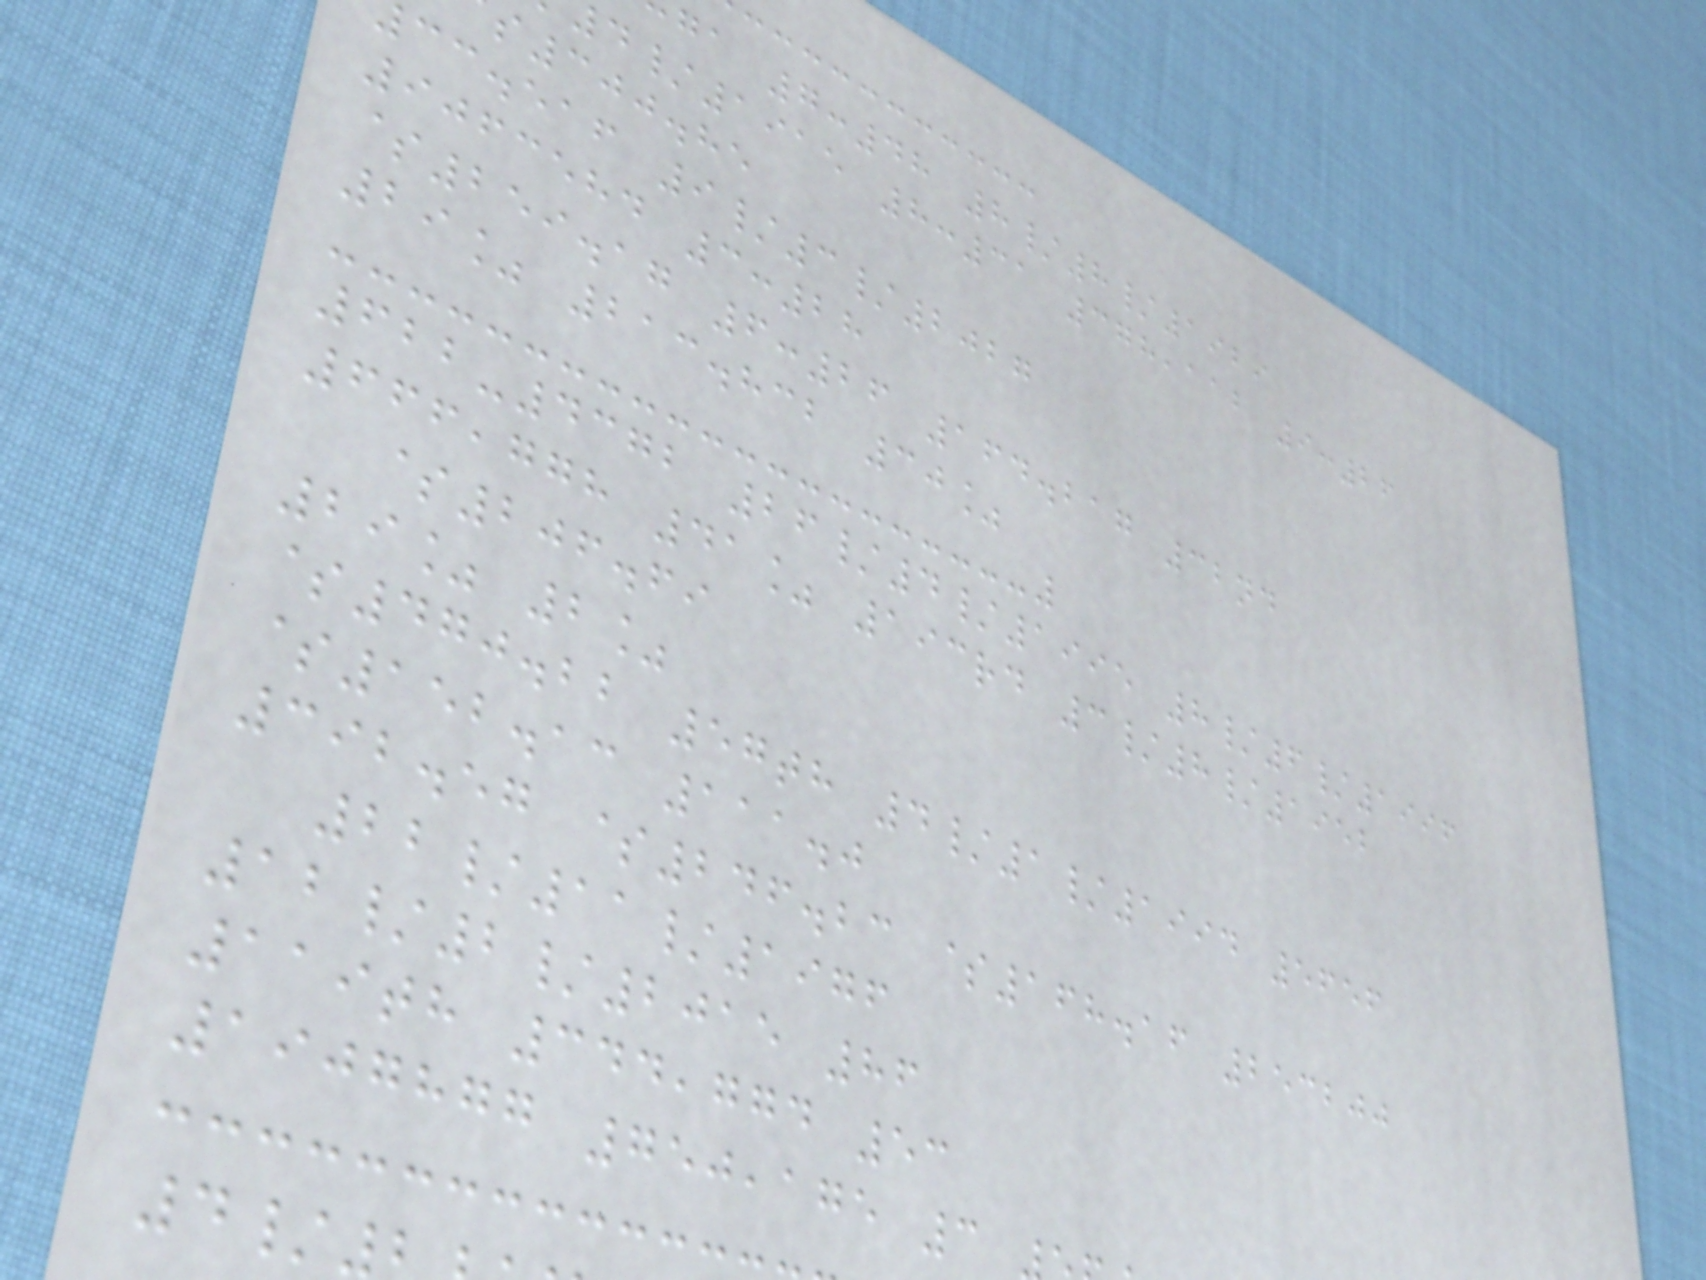ga 7:48 8/8/1929
/1915 8:31 378,112 9:26
300.85
cc.eaf 9/3/2027
9063584 3:28
$259.17 6:26 164.217 32nd
29% 213.832 30%
622-4372 26/4/1995 8/6/1996
666,778 41% 193rd 3/8/1952
$206.69
29% 2%
$470.22 57th 4/1/1994 5656
$152.13 111.0
392.57 $246.23 $168.16 253200
22/11/1976
12/2/2015 86
119th 344,774 53
1907877 750,175 3
